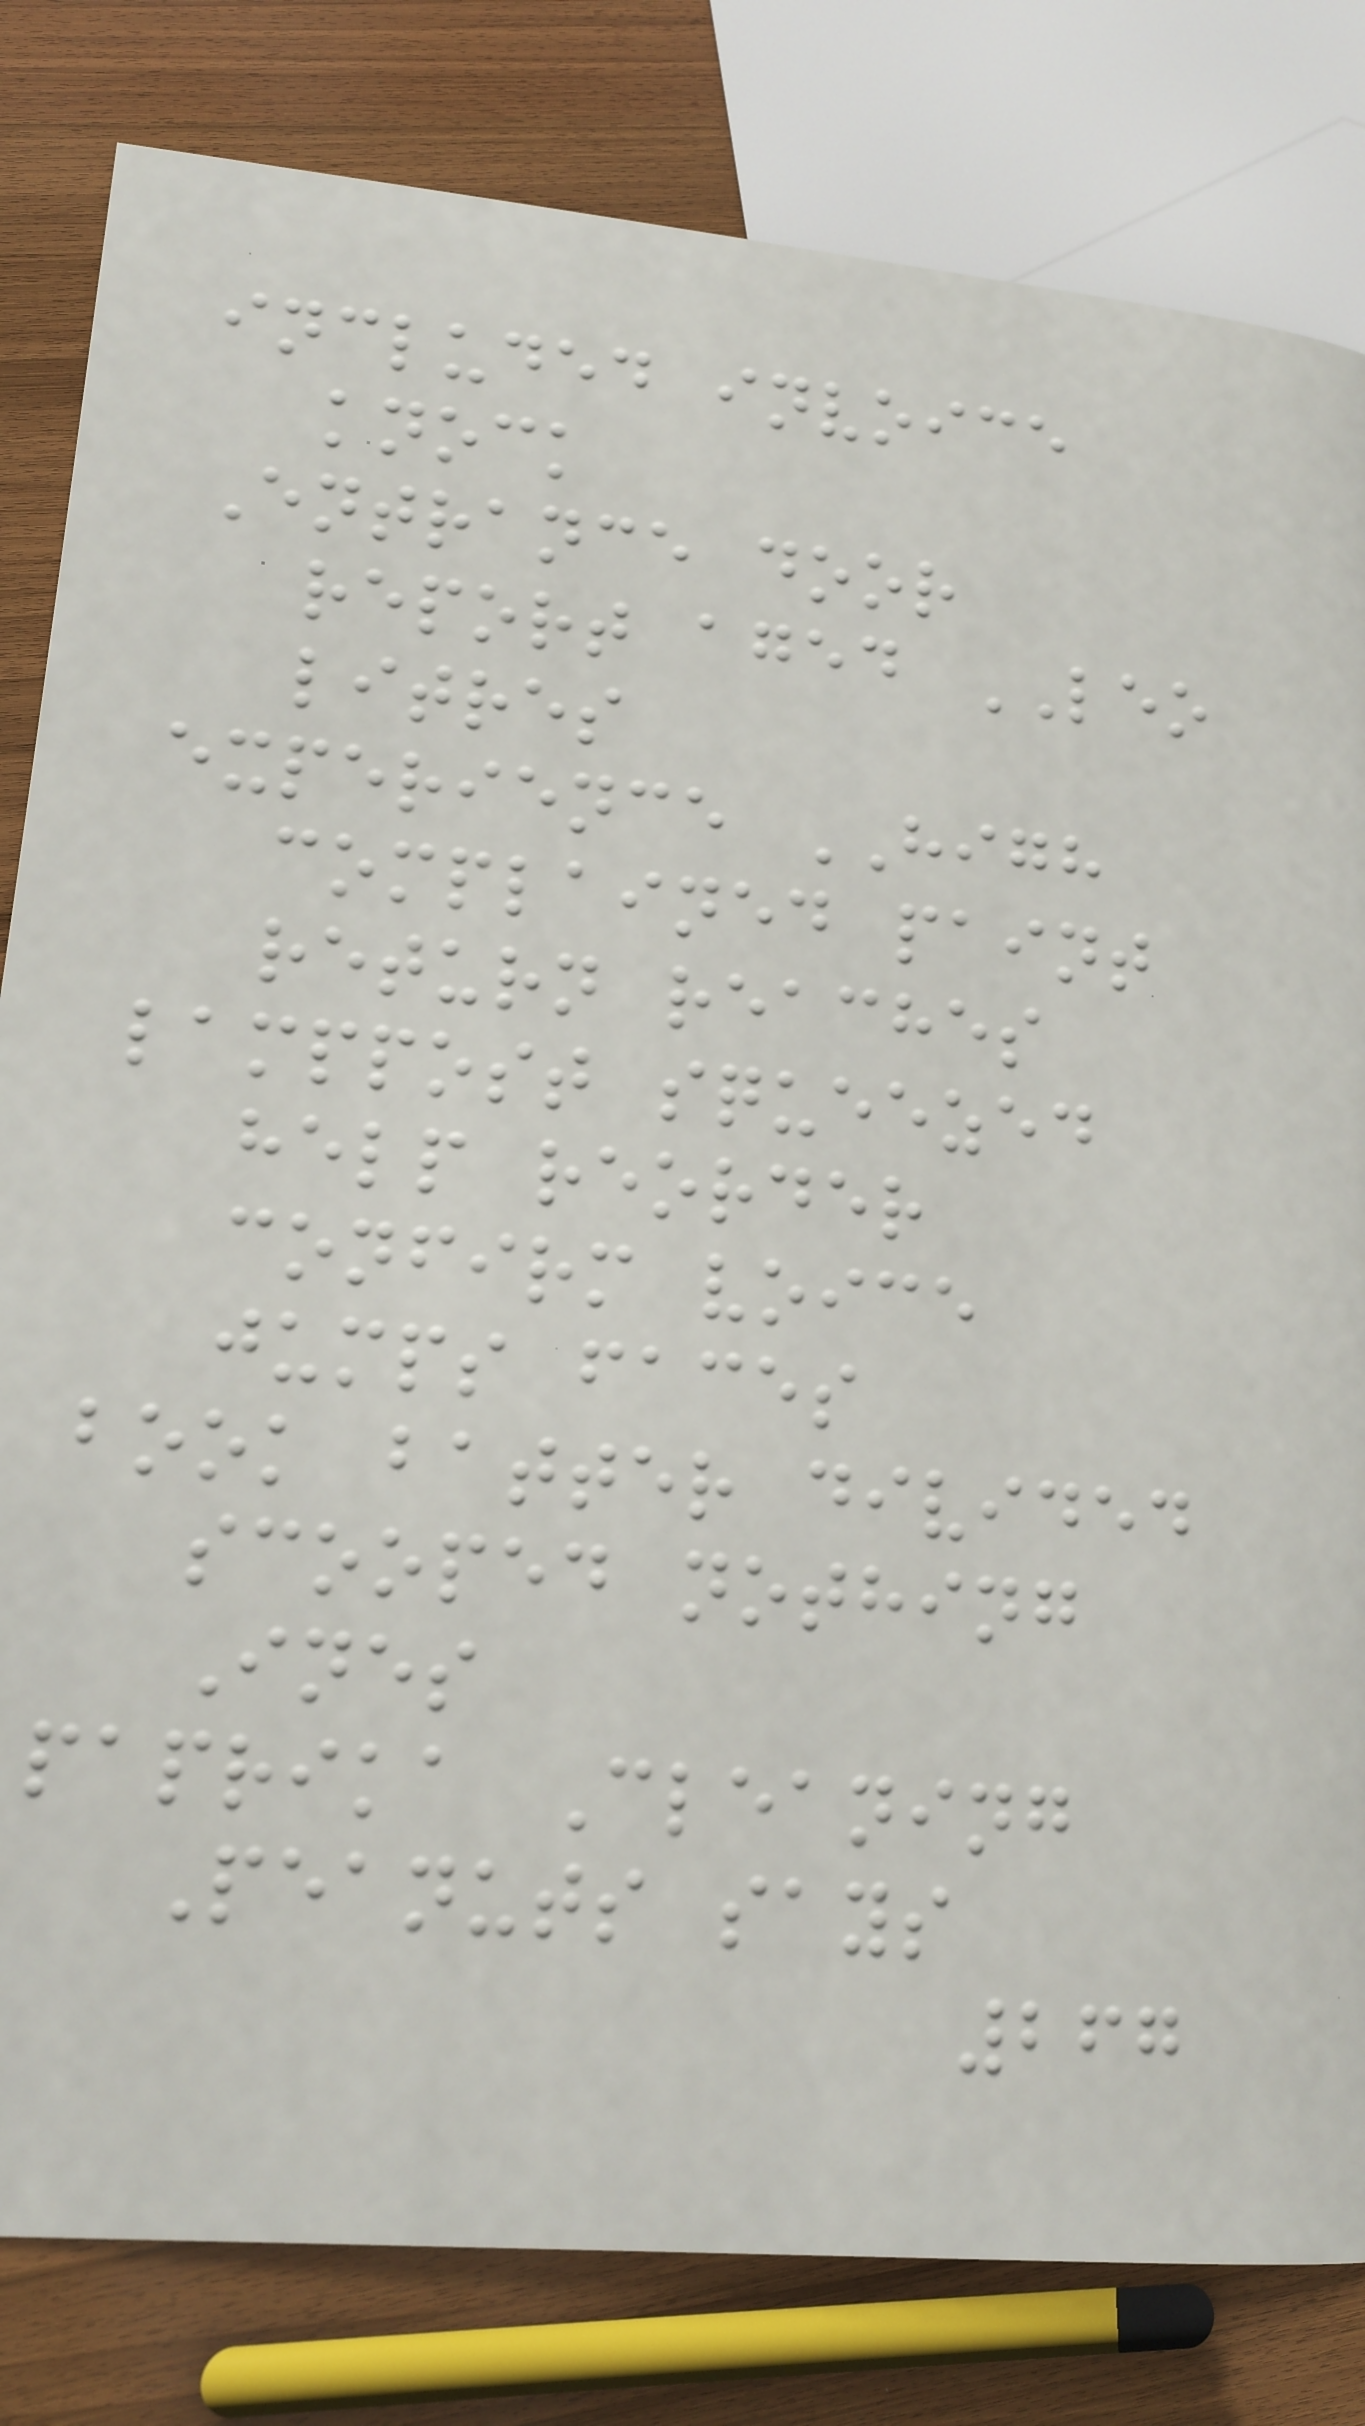included invoice
knock
Entrance door
report aged LEO
litres
experience HIGH
complained paint
return reaches
lamppost squeezed
help reorder
confirm voice
jumps faces
book batter divided
scooped nothing
Ines
paprika Cleaning
Peanuts says
267
